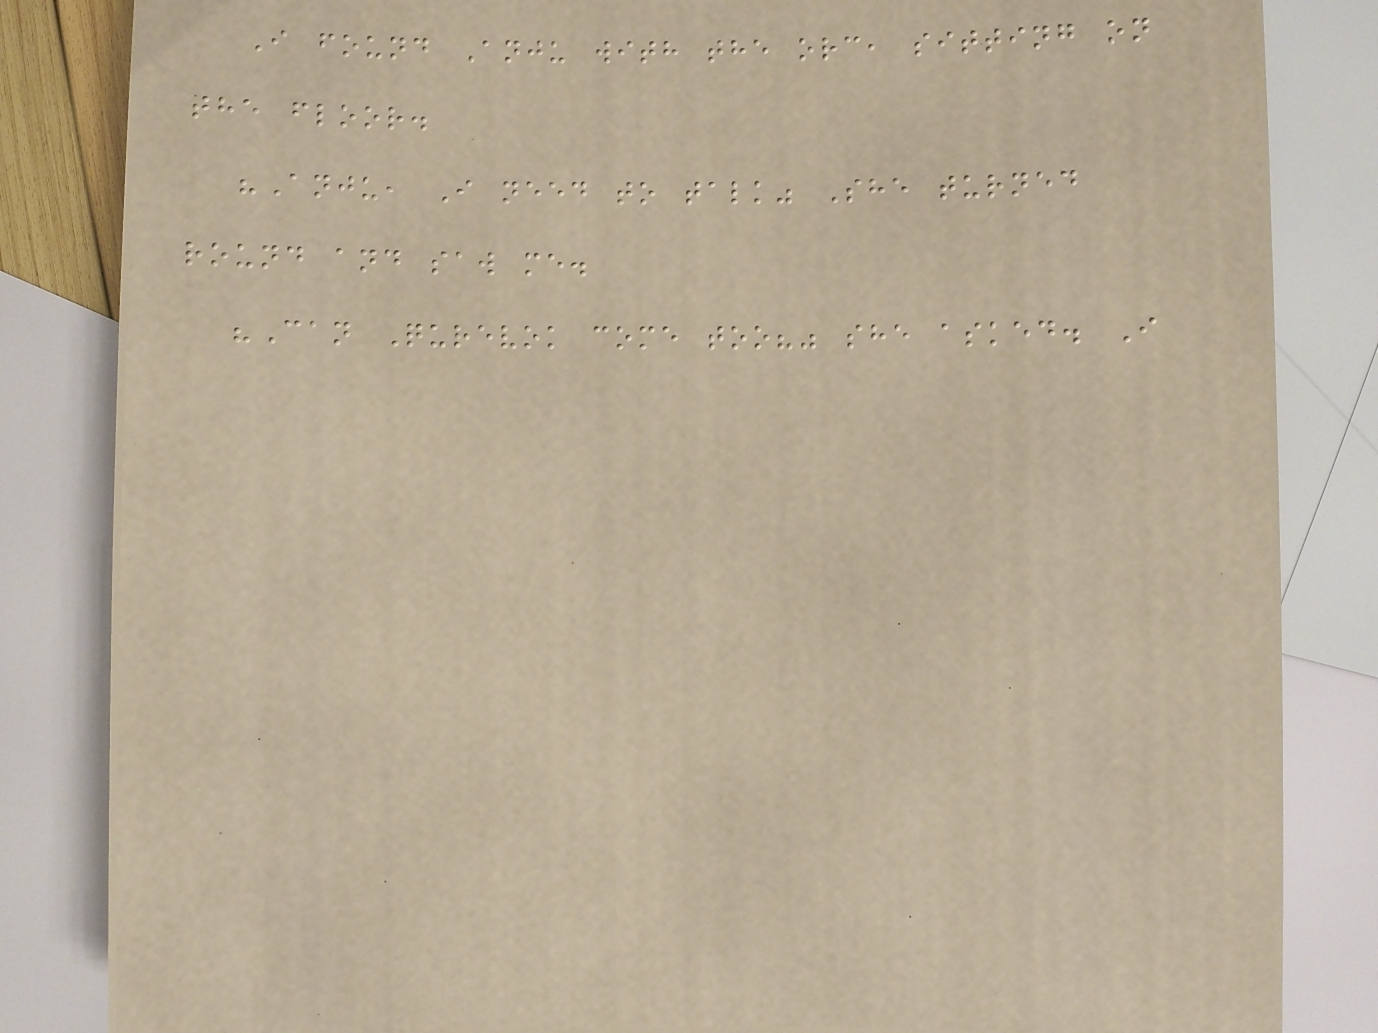I found Anju with the orc, sitting on
the floor.
"Anju, I need to talk" She turned
round and saw me.
"Can Qurevok come too?" she asked. I
